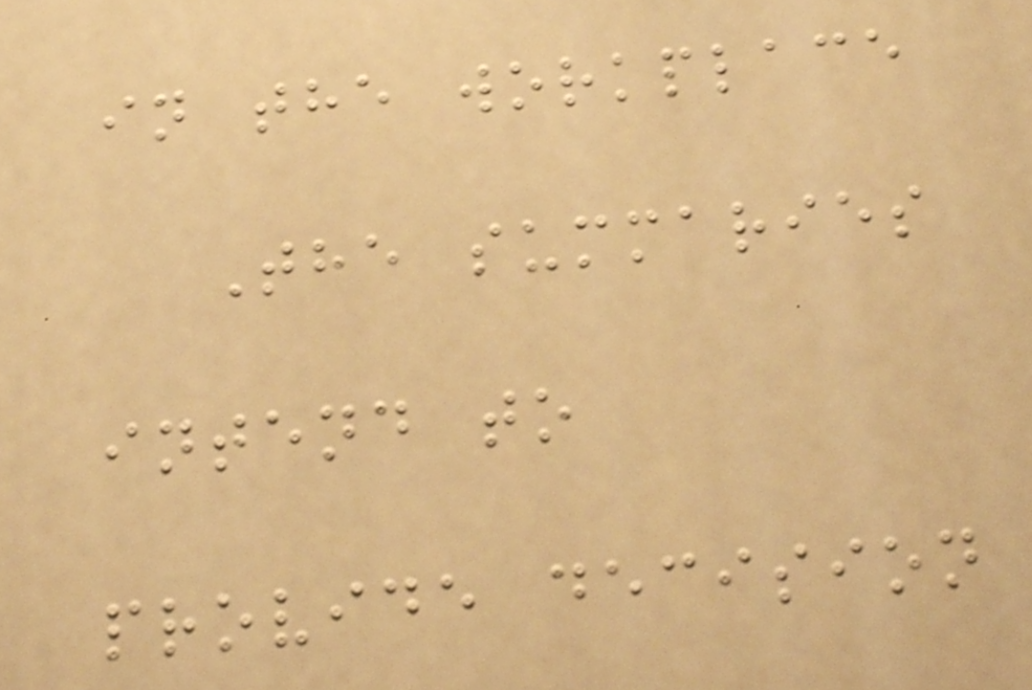in the workplace
The summaries
intend to
provide decision
